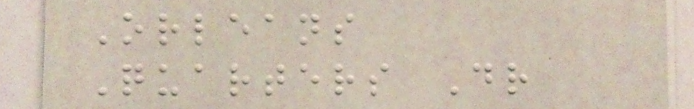Orleans
Quarters Dr
